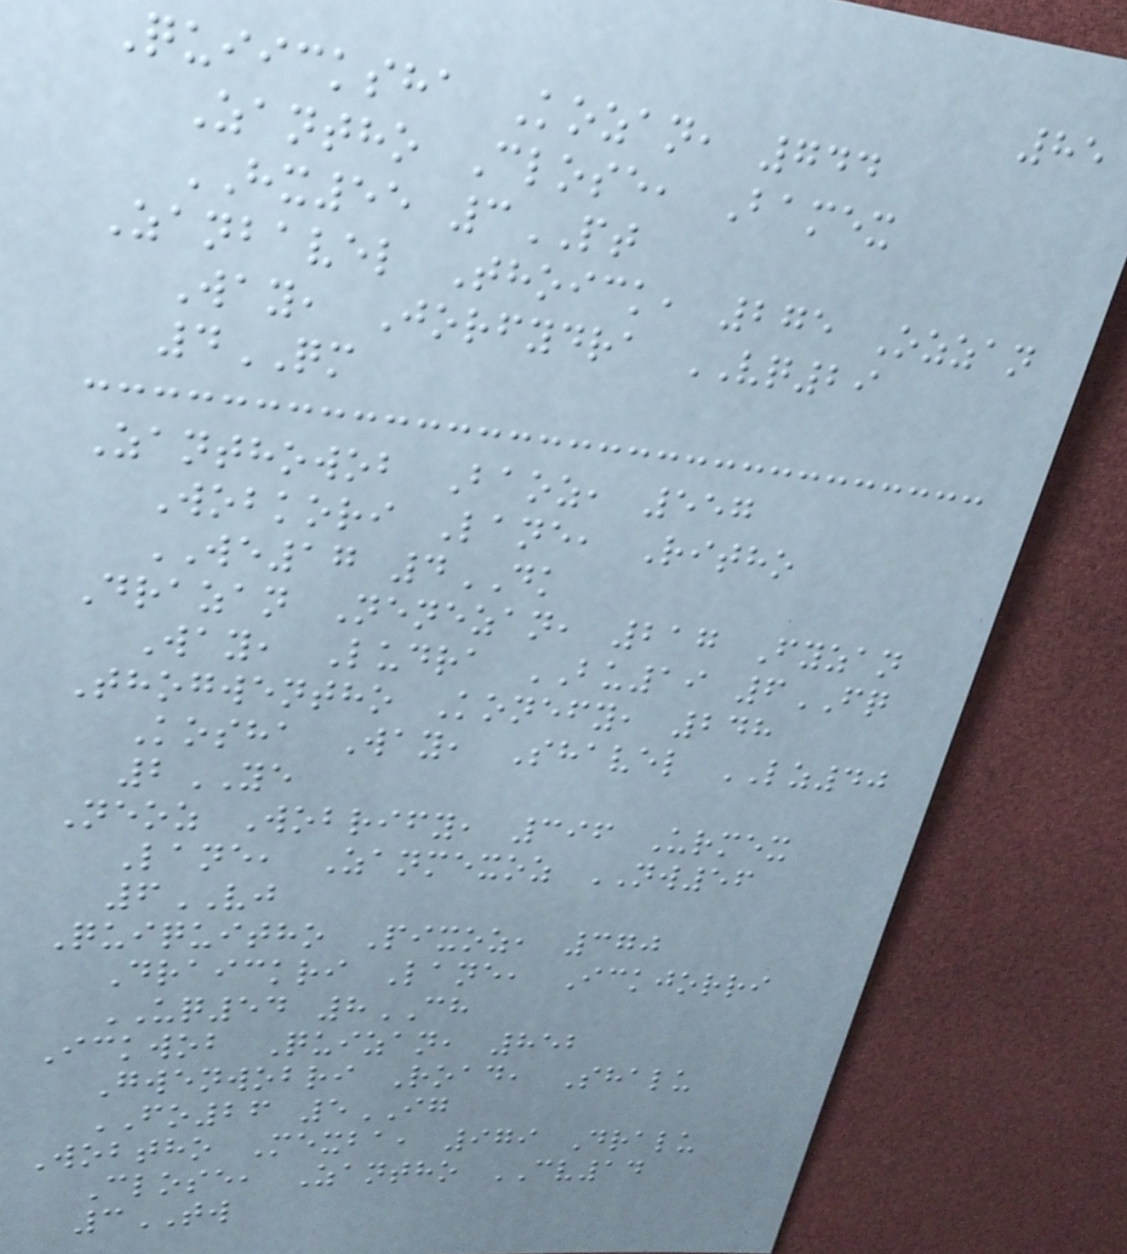85
Quiicksha Kozan, 744
Zantho Close, Bamex
HX55 3PT
Zanbavel Thoick, 275 Ozzan
Way, Jorfydra VQ29
4QM
Zanthowob Baoz, 557
Wobkori Lane, Ritho
WE17 4DK
Drazan Nenezan, 217 Fyzan
Way, Ludra BU19 6FQ
Thogwentho Konefy, 248
Kosha Way, Shavel LZ40
2YE
Neoz Wobrify, 396 Urmex
Lane, Zanmexoz NW56
6VJ
Quiquitho Pixoz, 370
Draickri Lane, Ickjorri
UQ54 8CH
Ickwob Quizan, 852
Gwenwobri Road, Shalu
FO26 5IG
Wobtho Mexba, 979 Dralu
Close, Zantho CV14
3TW
